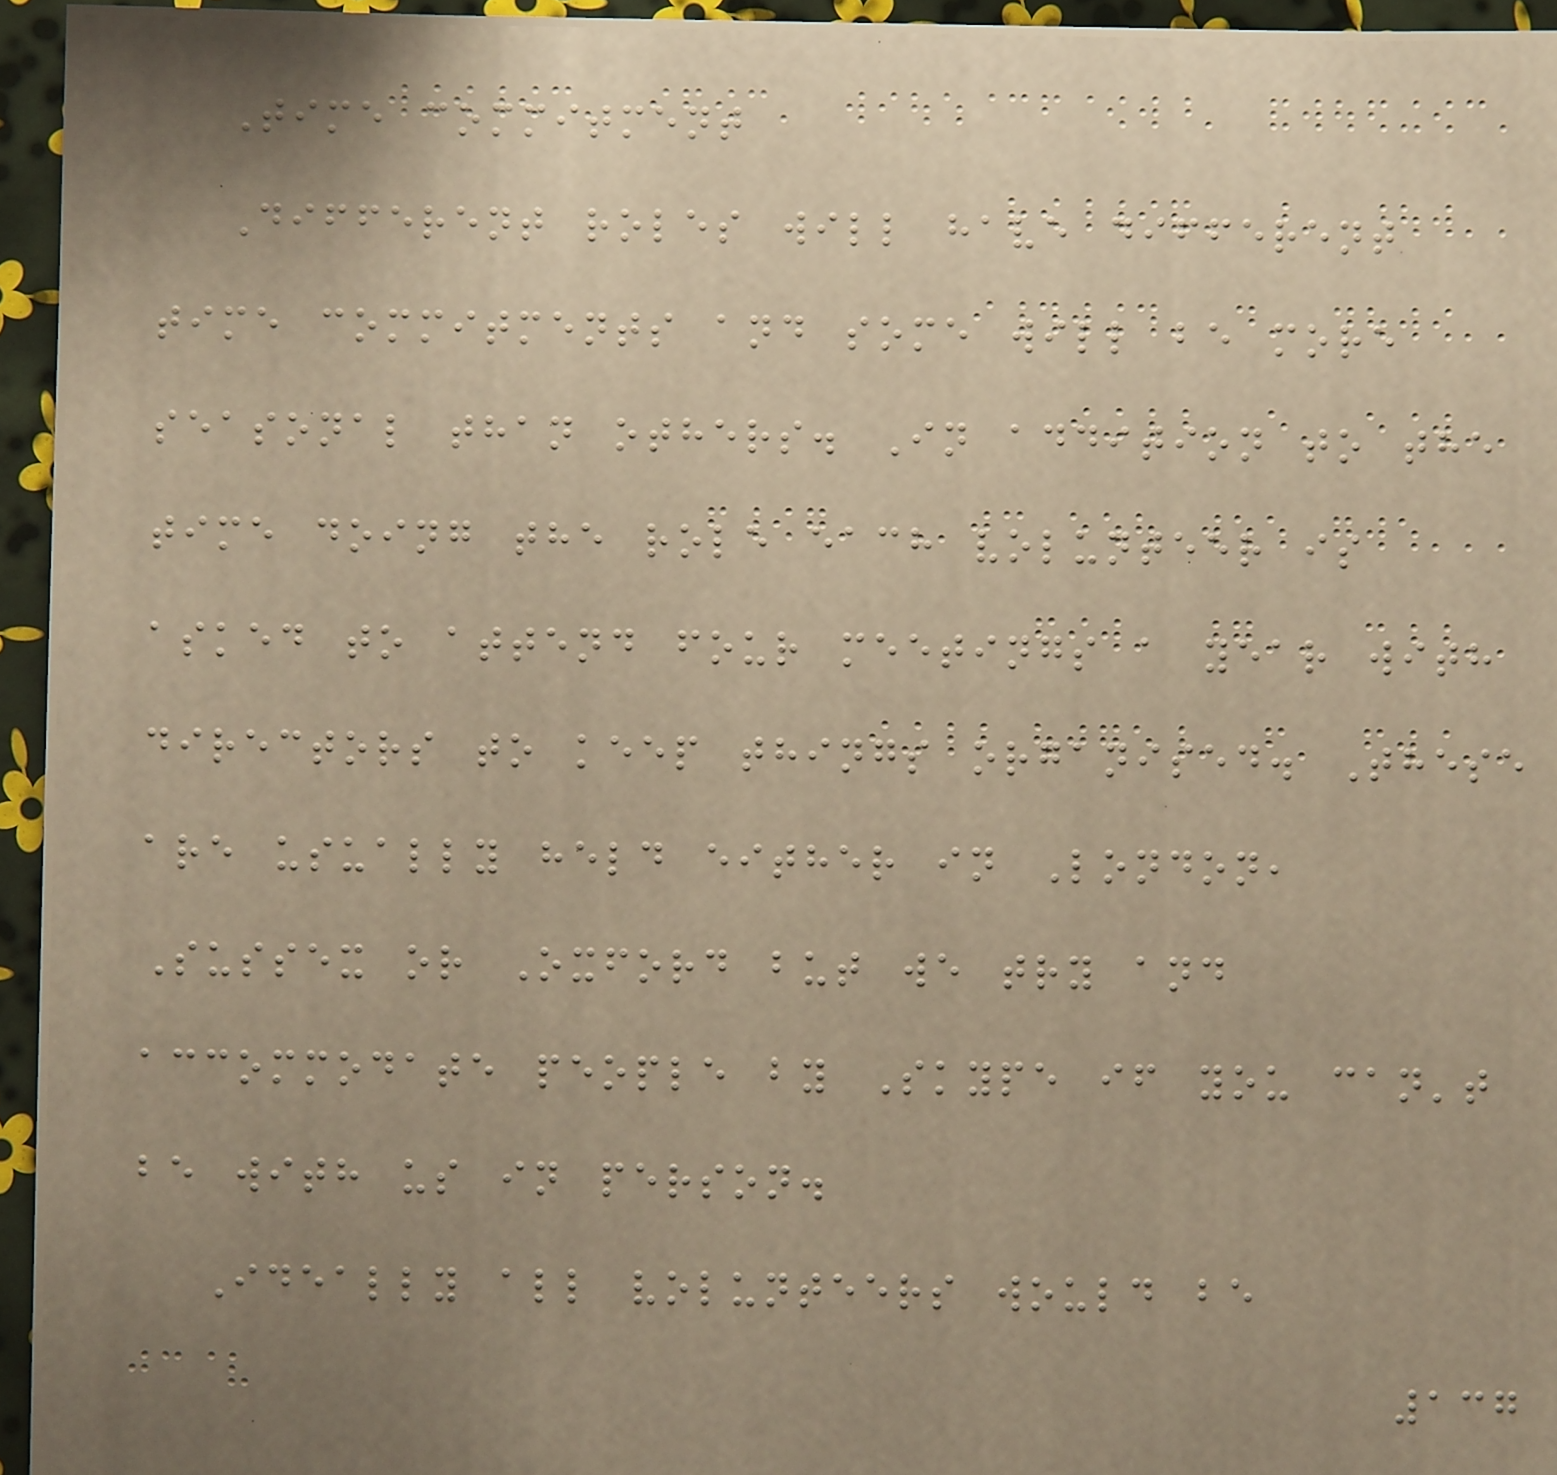Time commitment
Different roles will have different
time commitments and some will be more
seasonal than others. In addition to the
time doing the role each volunteer is
asked to attend four meetings a year with
directors to keep things organised. These
are usually held either in London,
Sussex or Oxford but we try and
accommodate people by Skype if you can't
be with us in person.
Ideally all volunteers would be
137
